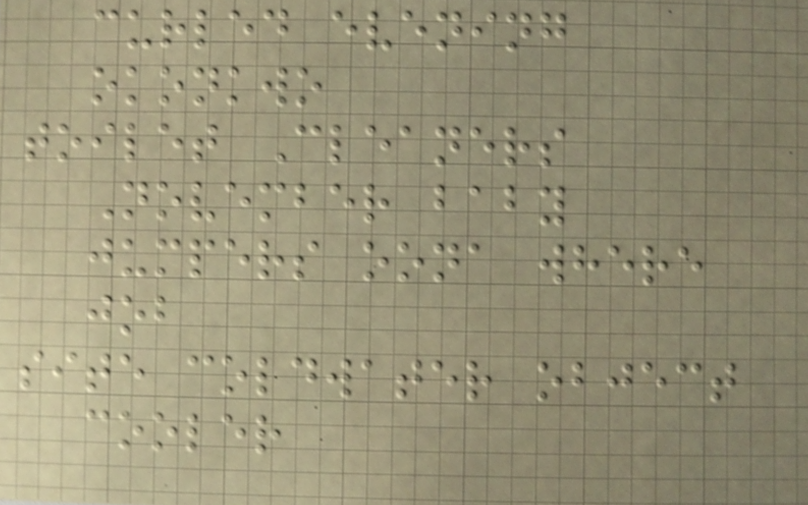curled evening
okonkwo
toilet Cleaners
November baby
jumpers oona where
job
site coldwater object
cooler
